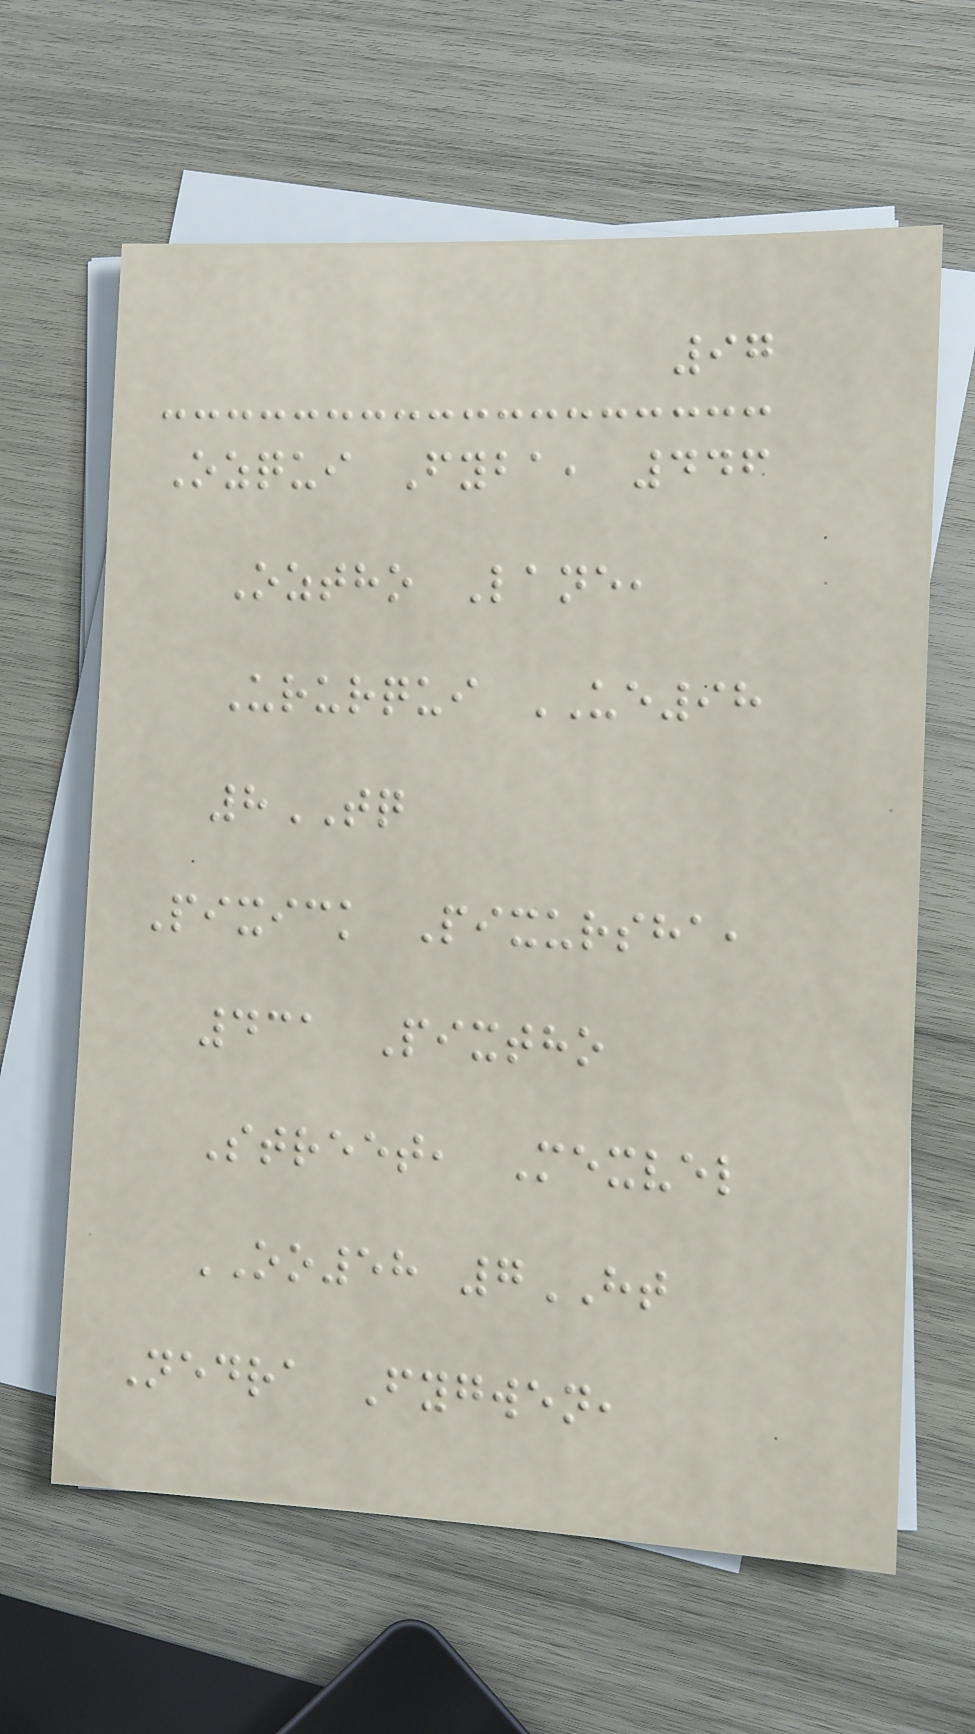97
Ozqui Fyba, 446
Oztho Lane,
Ururqui UE98
8TQ
Pixick Pixursha,
431 Pixtho
Street, Mexvel
OO58 7HT
Nedra Fygwen,
